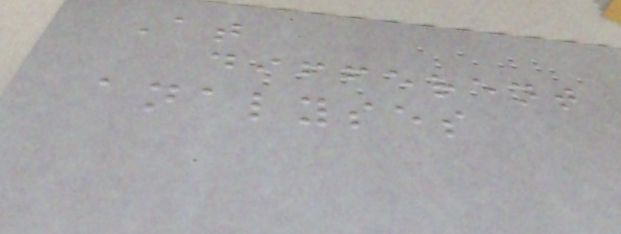At
different
analyses
